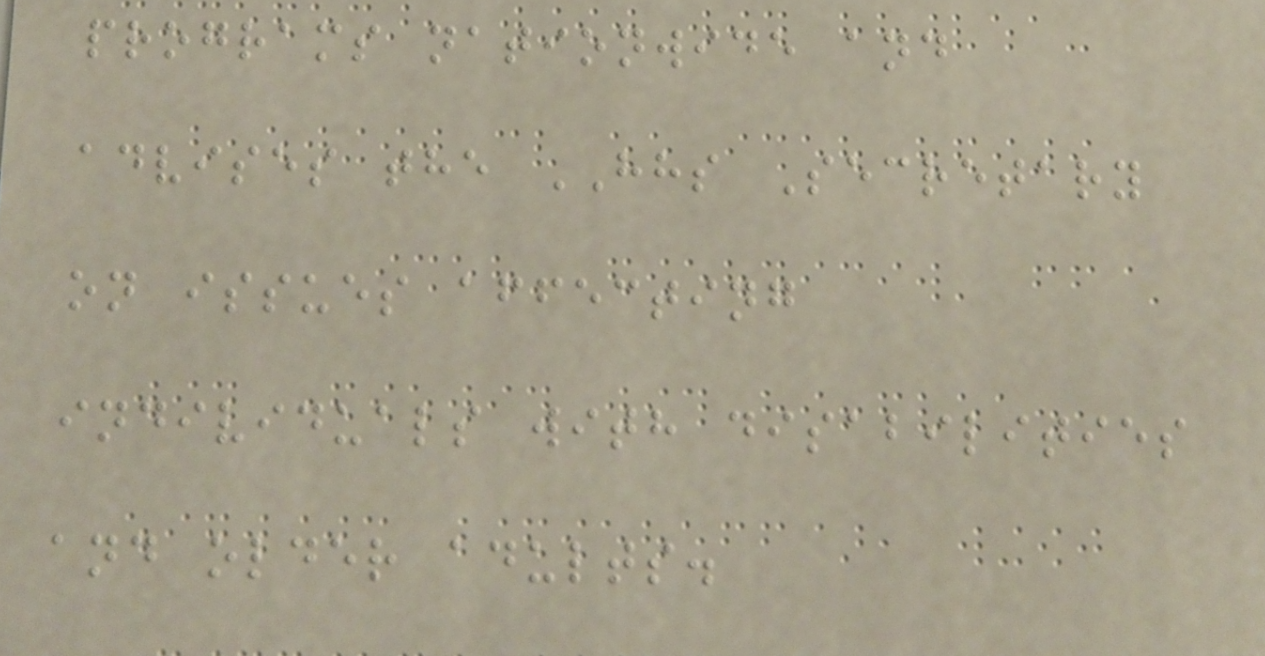programs nationwide and
advises the HHS Secretary
on issues affecting
individuals with disabilities
and older adults.
